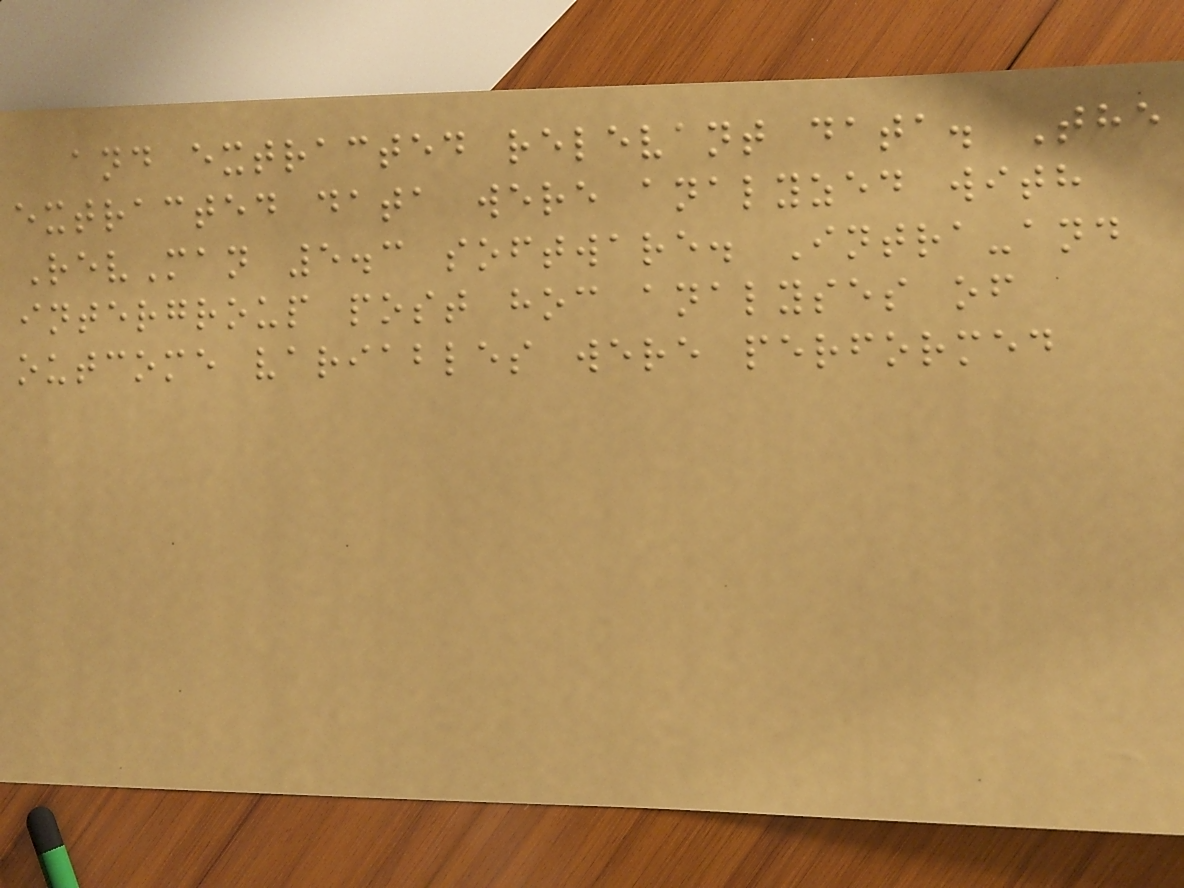and extracted relevant data. The
extracted data were analyzed with
RevMan 5.3 software. Intra-and
intergroup post hoc analyses of
outcome variables were performed
